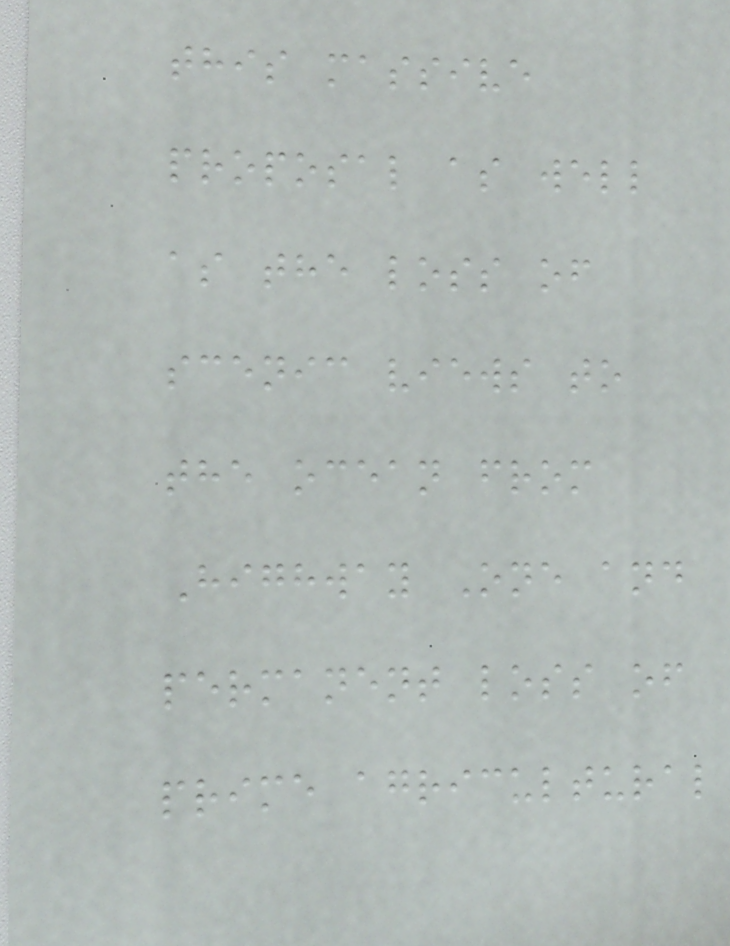this massive
proposal as well
as the loss of
scenic views to
the ocean from
Highway One and
permanent loss of
prime agricultural
